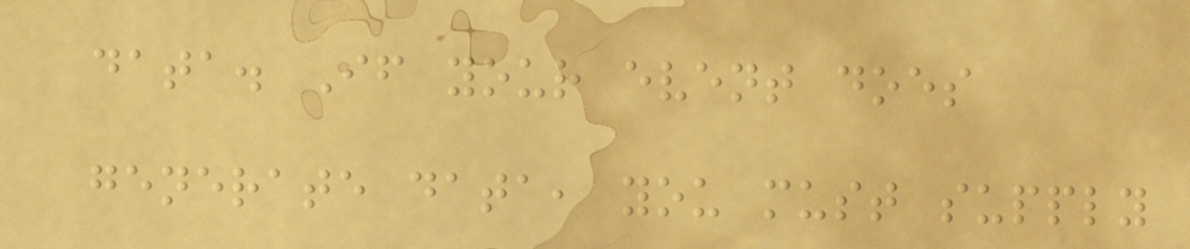data. If your event does
generate data, you must supply
